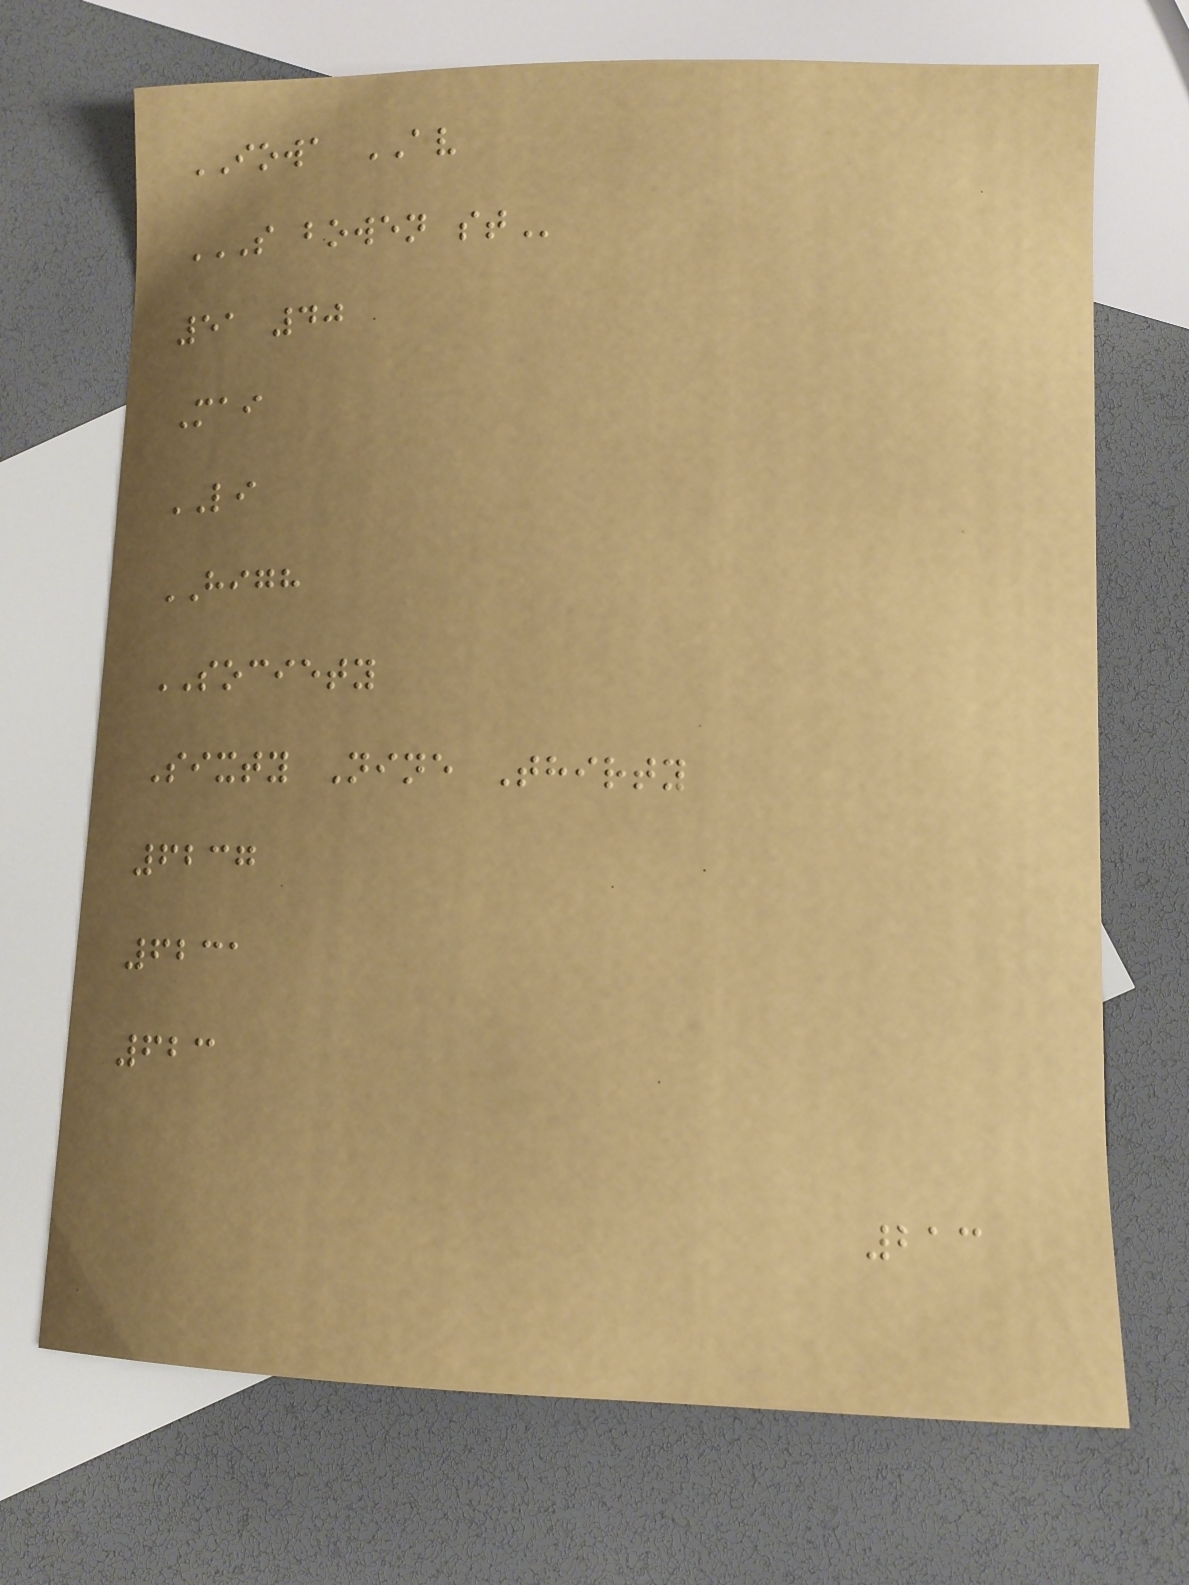IOWA AV
S BOWEN ST
51 40
Mai
LI
HIGH
SOCIETY
Sixty Nine Thirty
6237
6231
623
213
